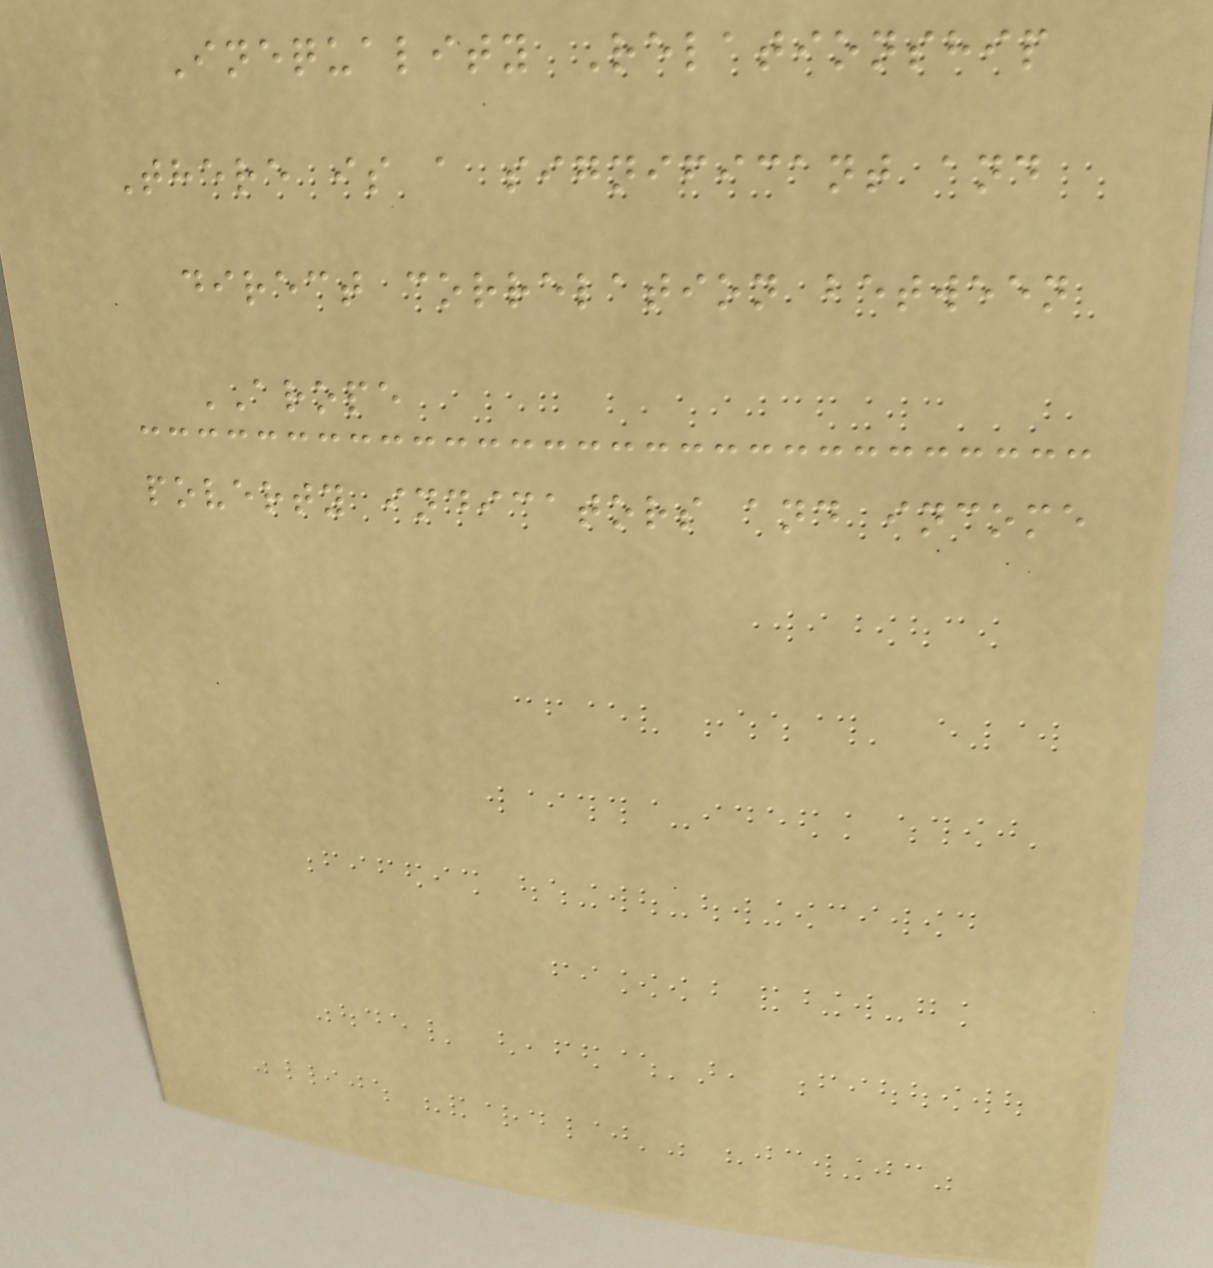Inequality Relationship
There is a significant and
direct correlation between
AROPE
poverty indicators and income
